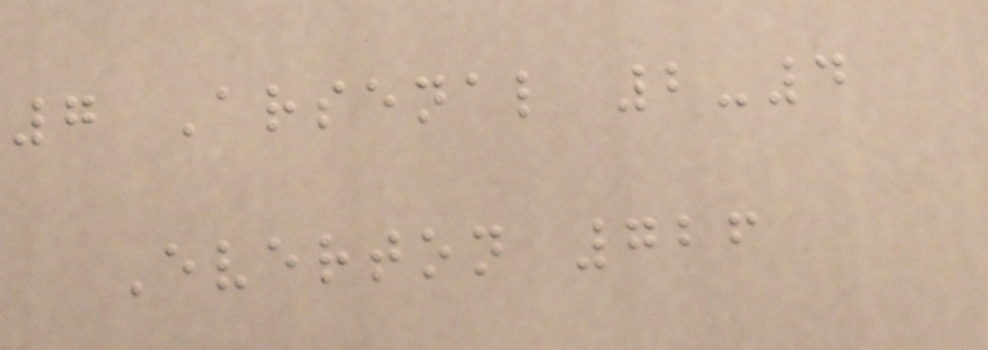7 Arsenal 2-4
Everton 726
